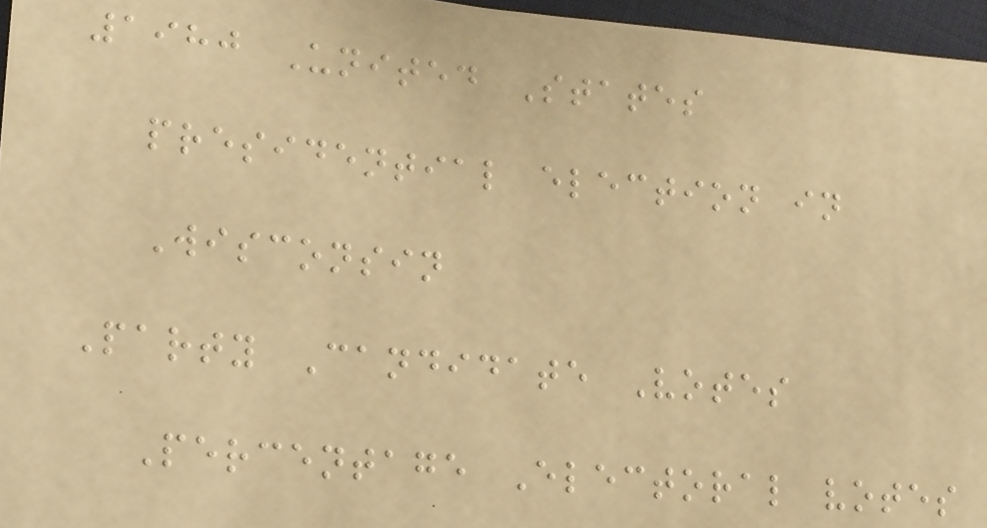1980 United States
presidential election in
Wisconsin
Party Candidate Votes
Percentage Electoral votes
